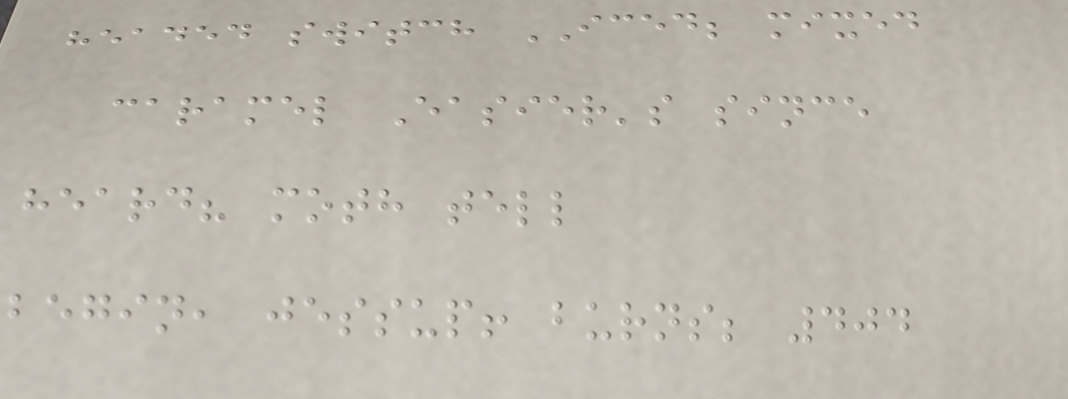headed switch ICED; mixed
caramel Easier's since
heard? moth tell
begin, jessup! burns; 404
